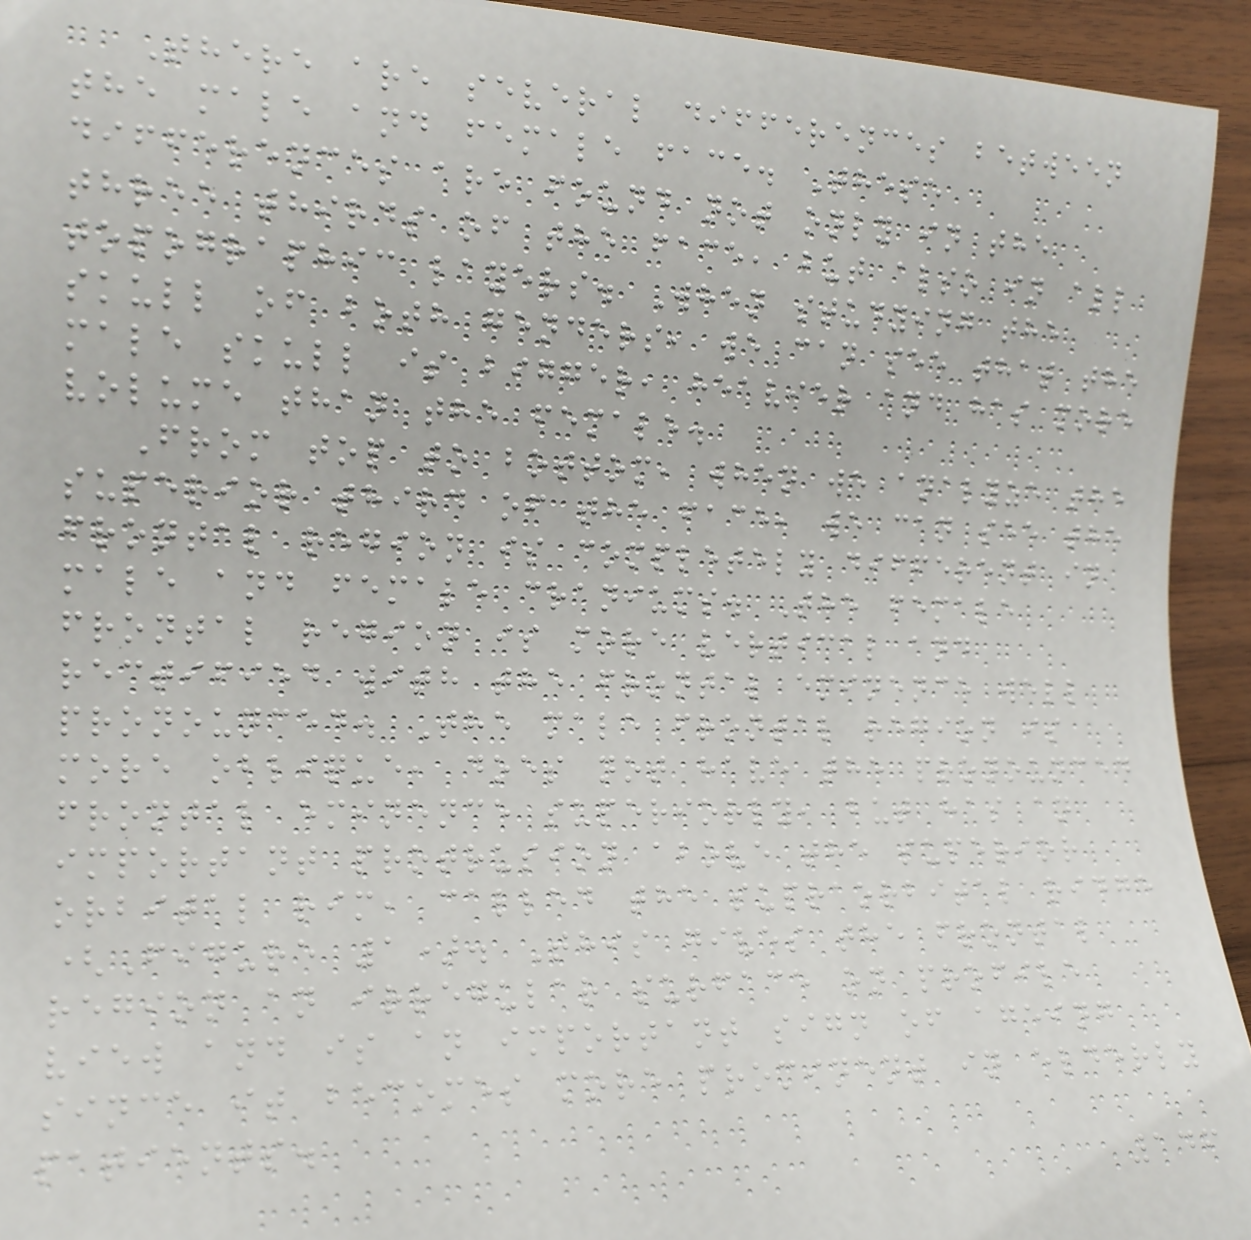There are several differences between
the male and female face. These
differences are found not only in the
three thirds of the face, but also in all
topographic layers. When studying the
skull of both genders, we can see that the
male skull is bigger, heavier and has more
volume than the female.
From top to bottom, when we analyze the
superior third of the face, we can see the
frontal region is completely different in
male and female craniums. The female
frontal region is more vertical and
rectified with the frontal eminence well
pronounced. The male frontal region is
more oblique, does not have the pronounced
frontal eminence superiorly, but has an
important protrusion above the superior
orbital rim, called the supraorbital ridge
(Figure 1). This gives the frontal
region an irregular surface on profile
view and is an important sign of ageing
since it becomes more prominent in elderly
patients.
146
